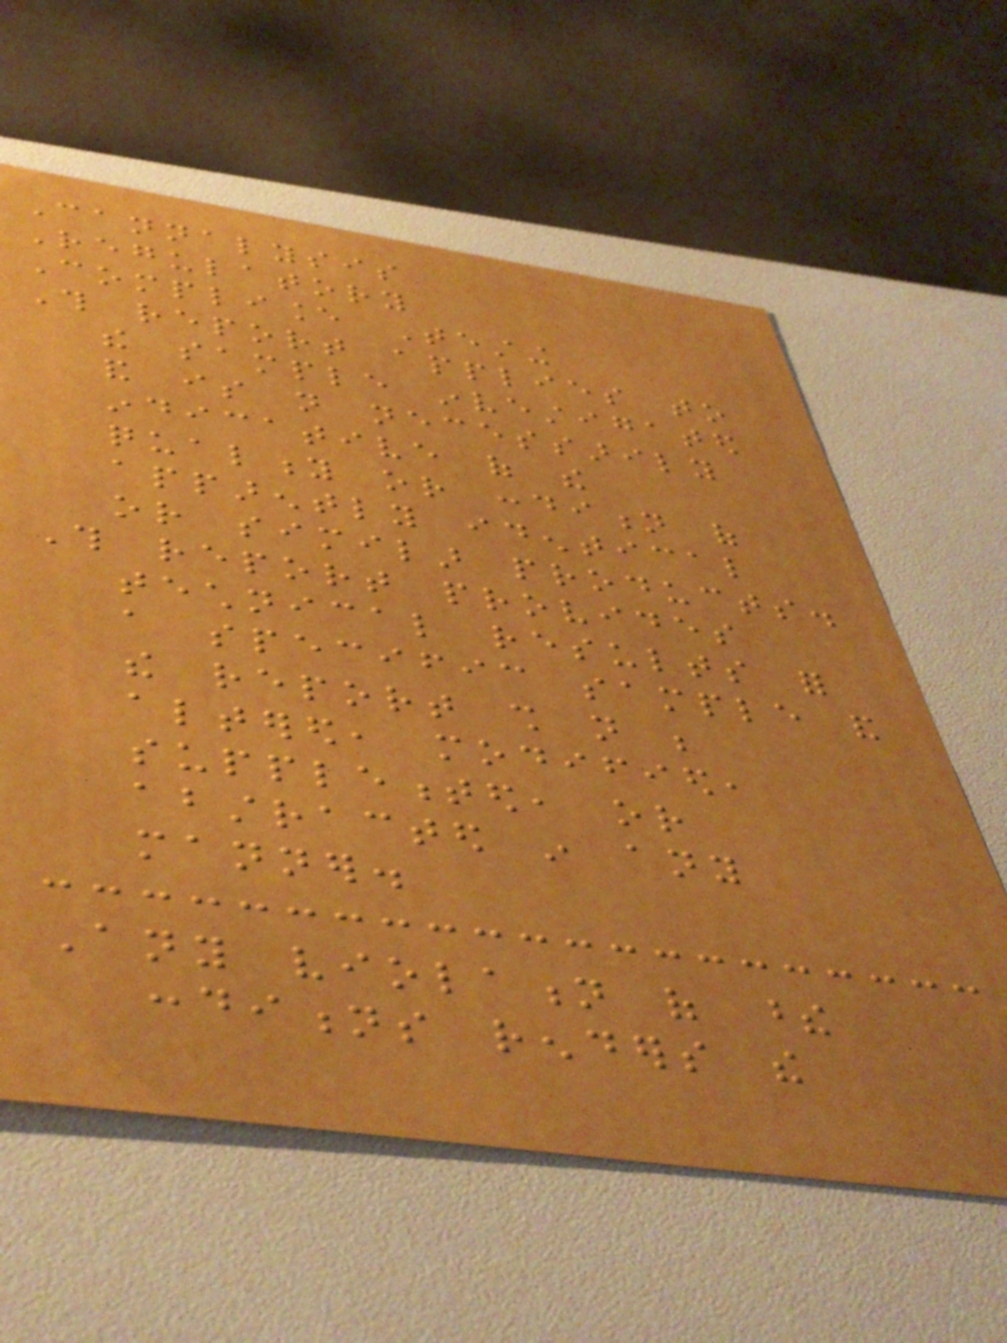Cannalysis
Regulatory
Compliance Testing
This report applies to
the sample investigated
and is not necessarily
indicative of the
quality or condition of
apparently identical
or similar products.
This report provides
technical results for
a specific sample and
the report shall not be
altered, modified,
supplemented, or
abstracted in any
manner.
Any violation of these
conditions renders the
